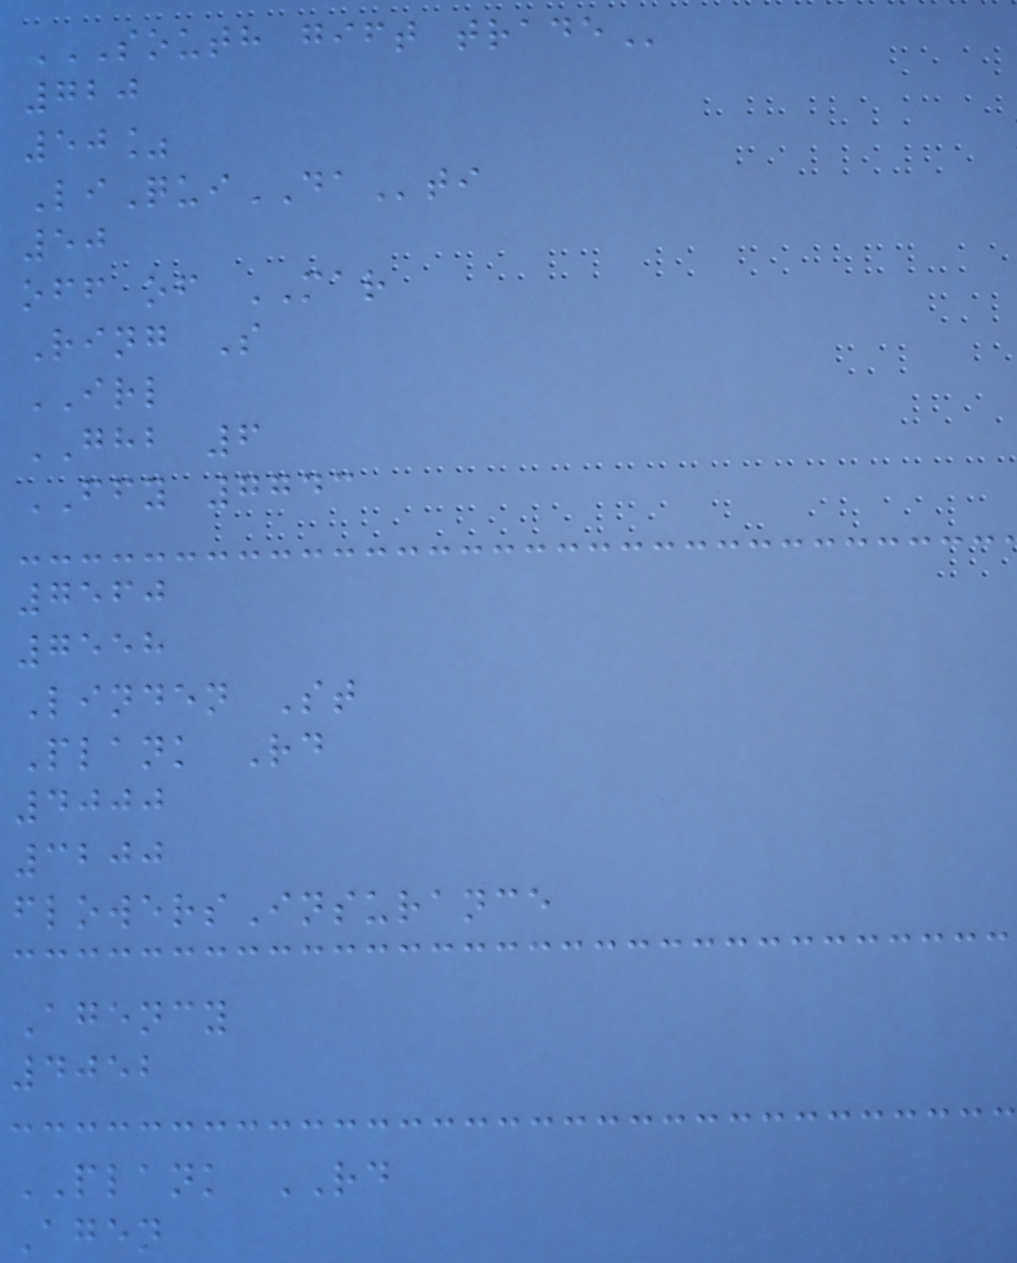SOUTH GIFT TRADE
720
50%
LiQuiDAti
50
off of MAR
Ring S
IRL
GHB 6
FFY 7743
7560
7558
Linden St
Plank Rd
4000
3200
flowersInsurance
Agency
4052
PLANK RD
Agen
